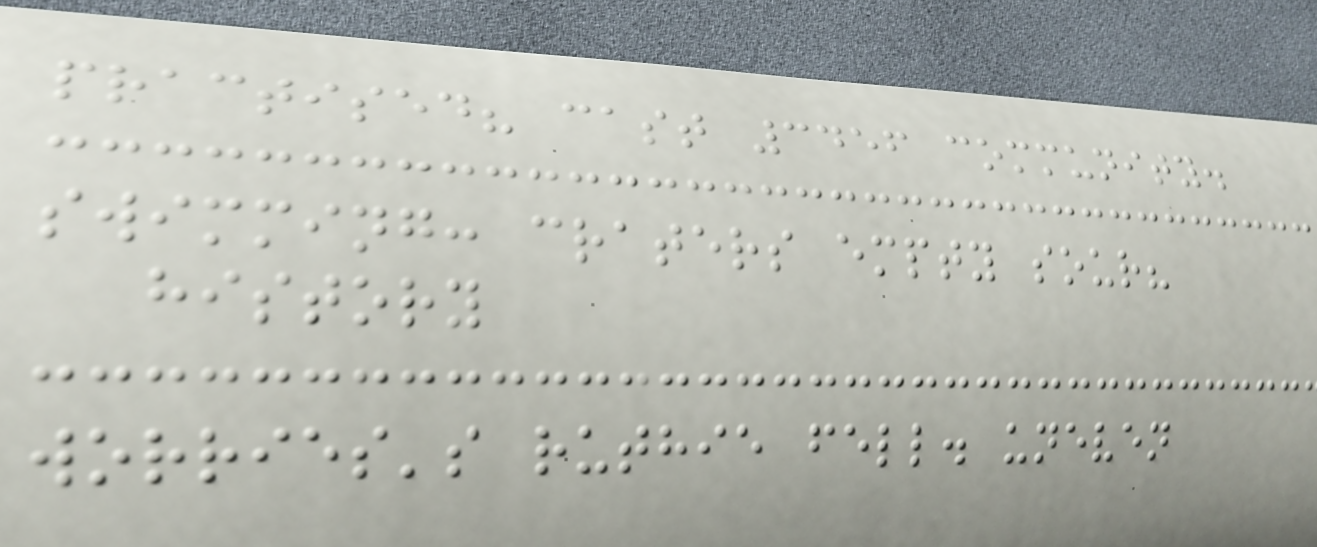practised? cast 3456 community.
swimming: craters empty sour?
history
worries's ruthie fell. uneven
